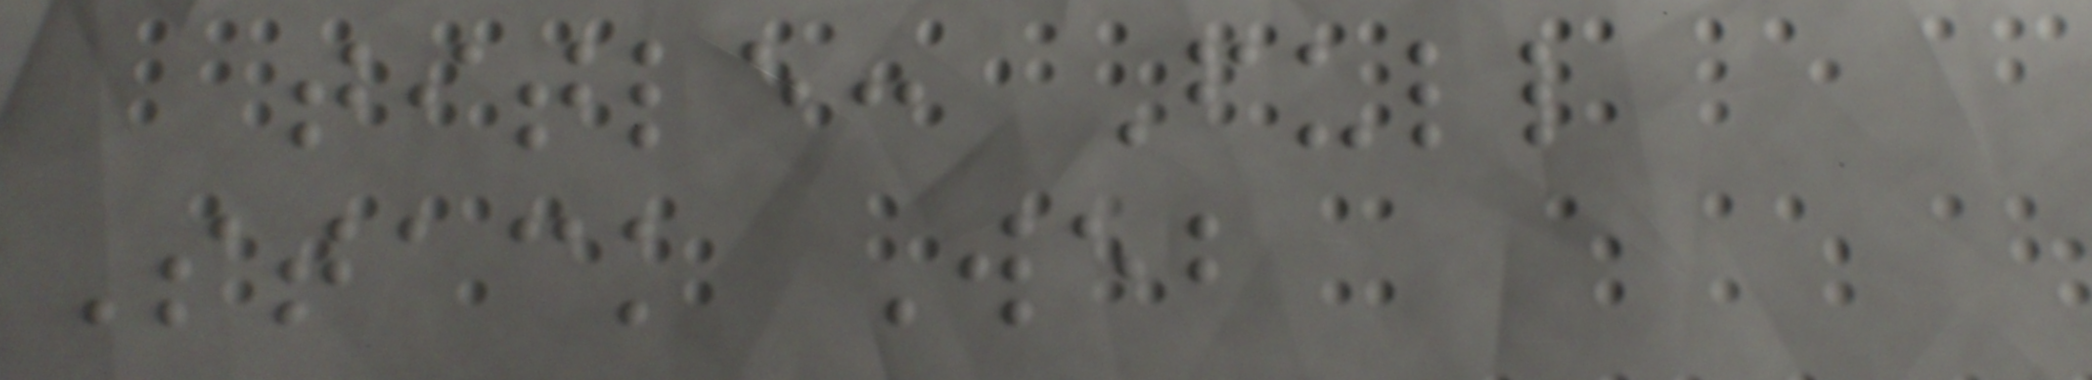title: Full
Stack Web
